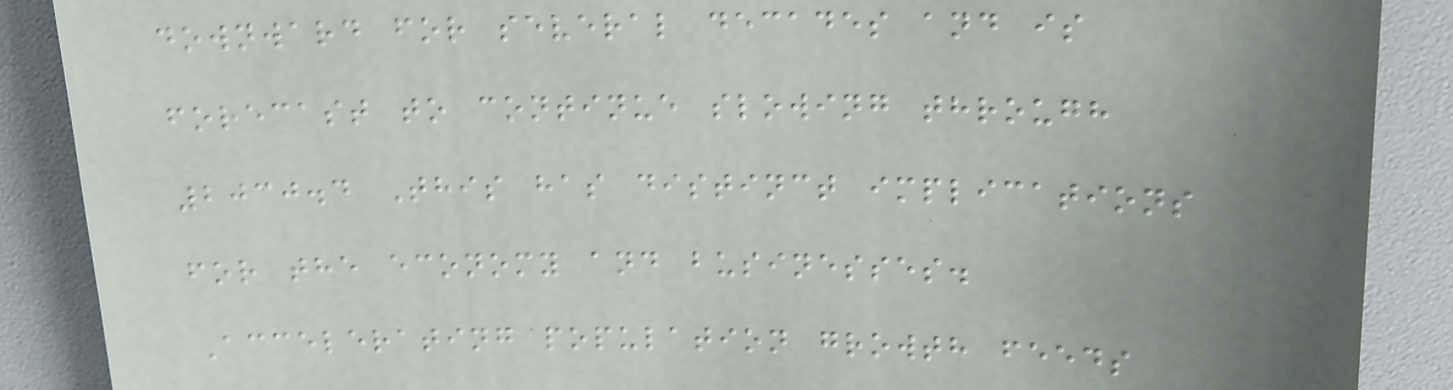downward for several decades and is
forecast to continue slowing through
2030.4 This has distinct implications
for the economy and businesses.
Accelerating population growth feeds
